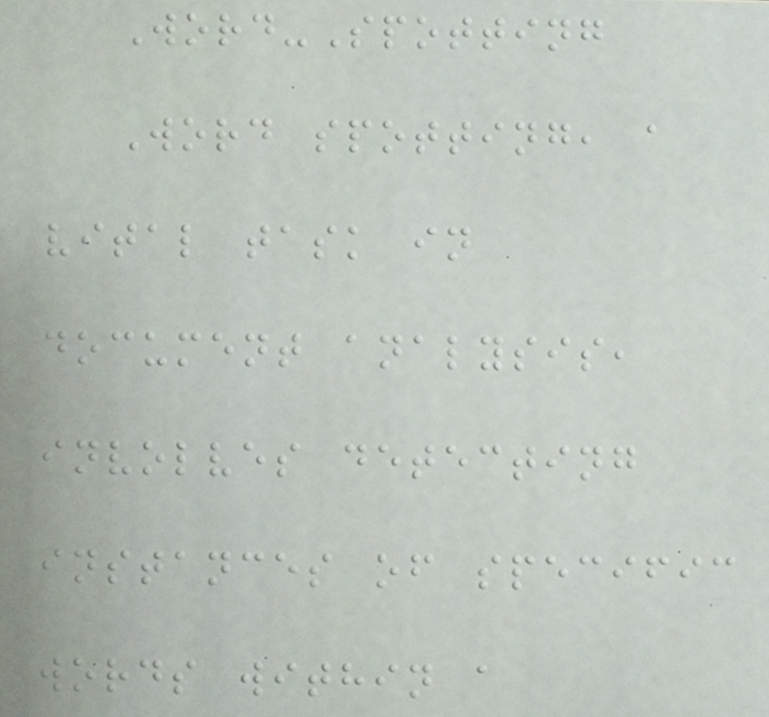Word-Spotting
Word spotting, a
vital task in
document analysis,
involves detecting
instances of specific
words within a
